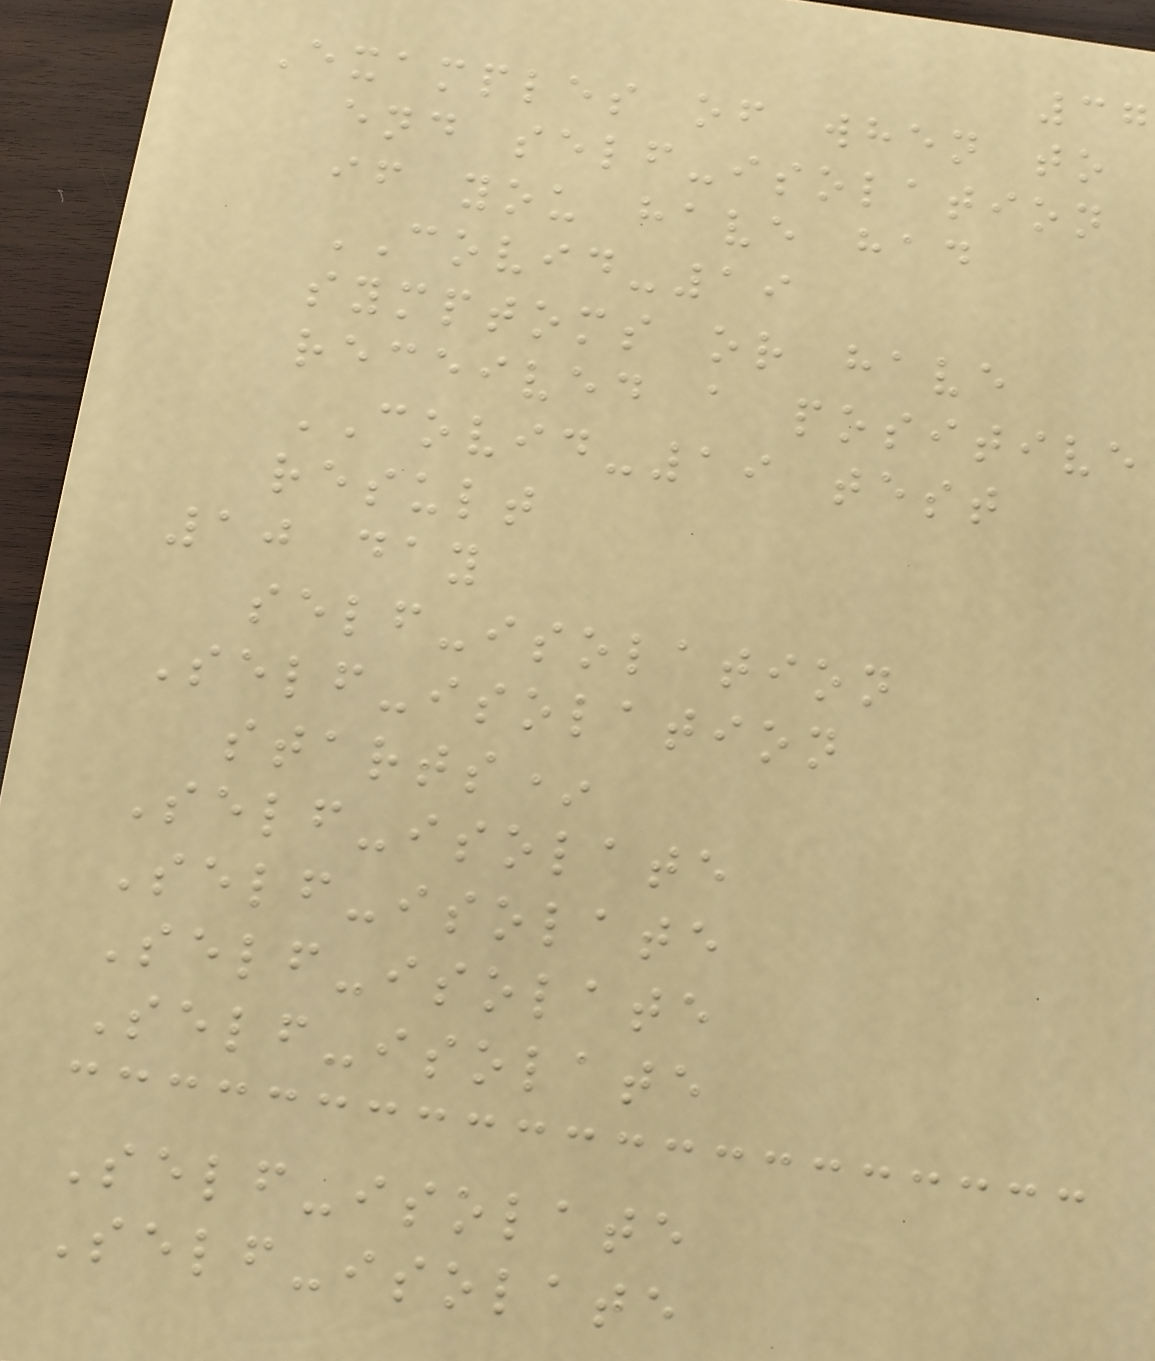37
Examples of when to
end self-isolation
if you have had
COVID-19
symptoms or have
received a positive
COVID-19 test
result
10 day
self-isolation
Self-isolation
starts*
Self-isolate
Self-isolate
Self-isolate
Self-isolate
Self-isolate
Self-isolate
